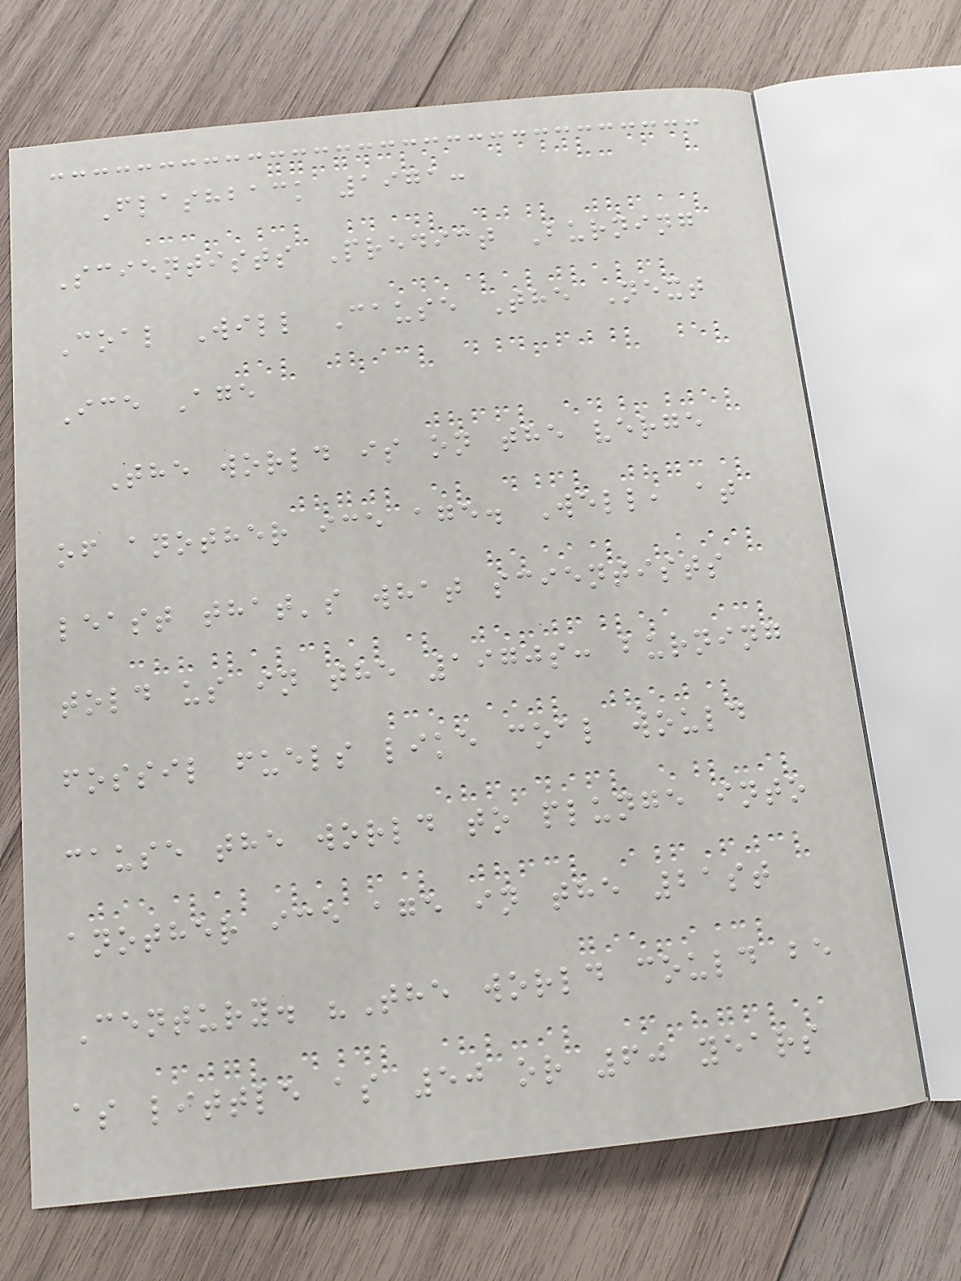Flashback 1971:
Scientists Predict Burning
Coal Will Cause The Next
Ice Age
The world is on the verge
of another ice age. Well, at
least that's what scientists
told us in the 1970s: burning
fossil fuels like coal would
cause the world to plunge into
another ice age in the 21st
Century. "The world could be
as little as 50 or 60 years
